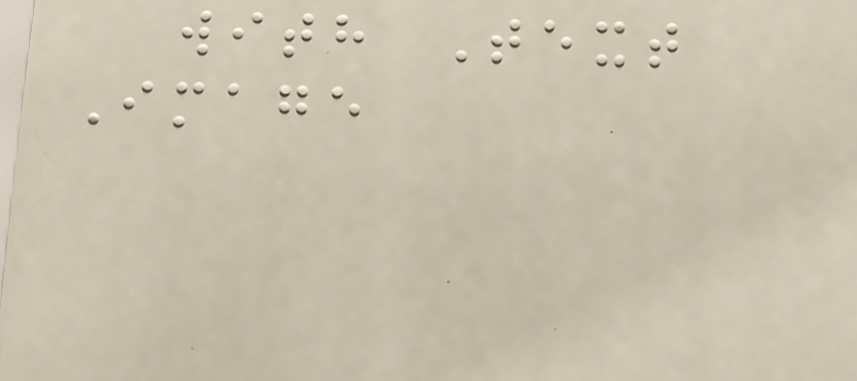with Text
Image
